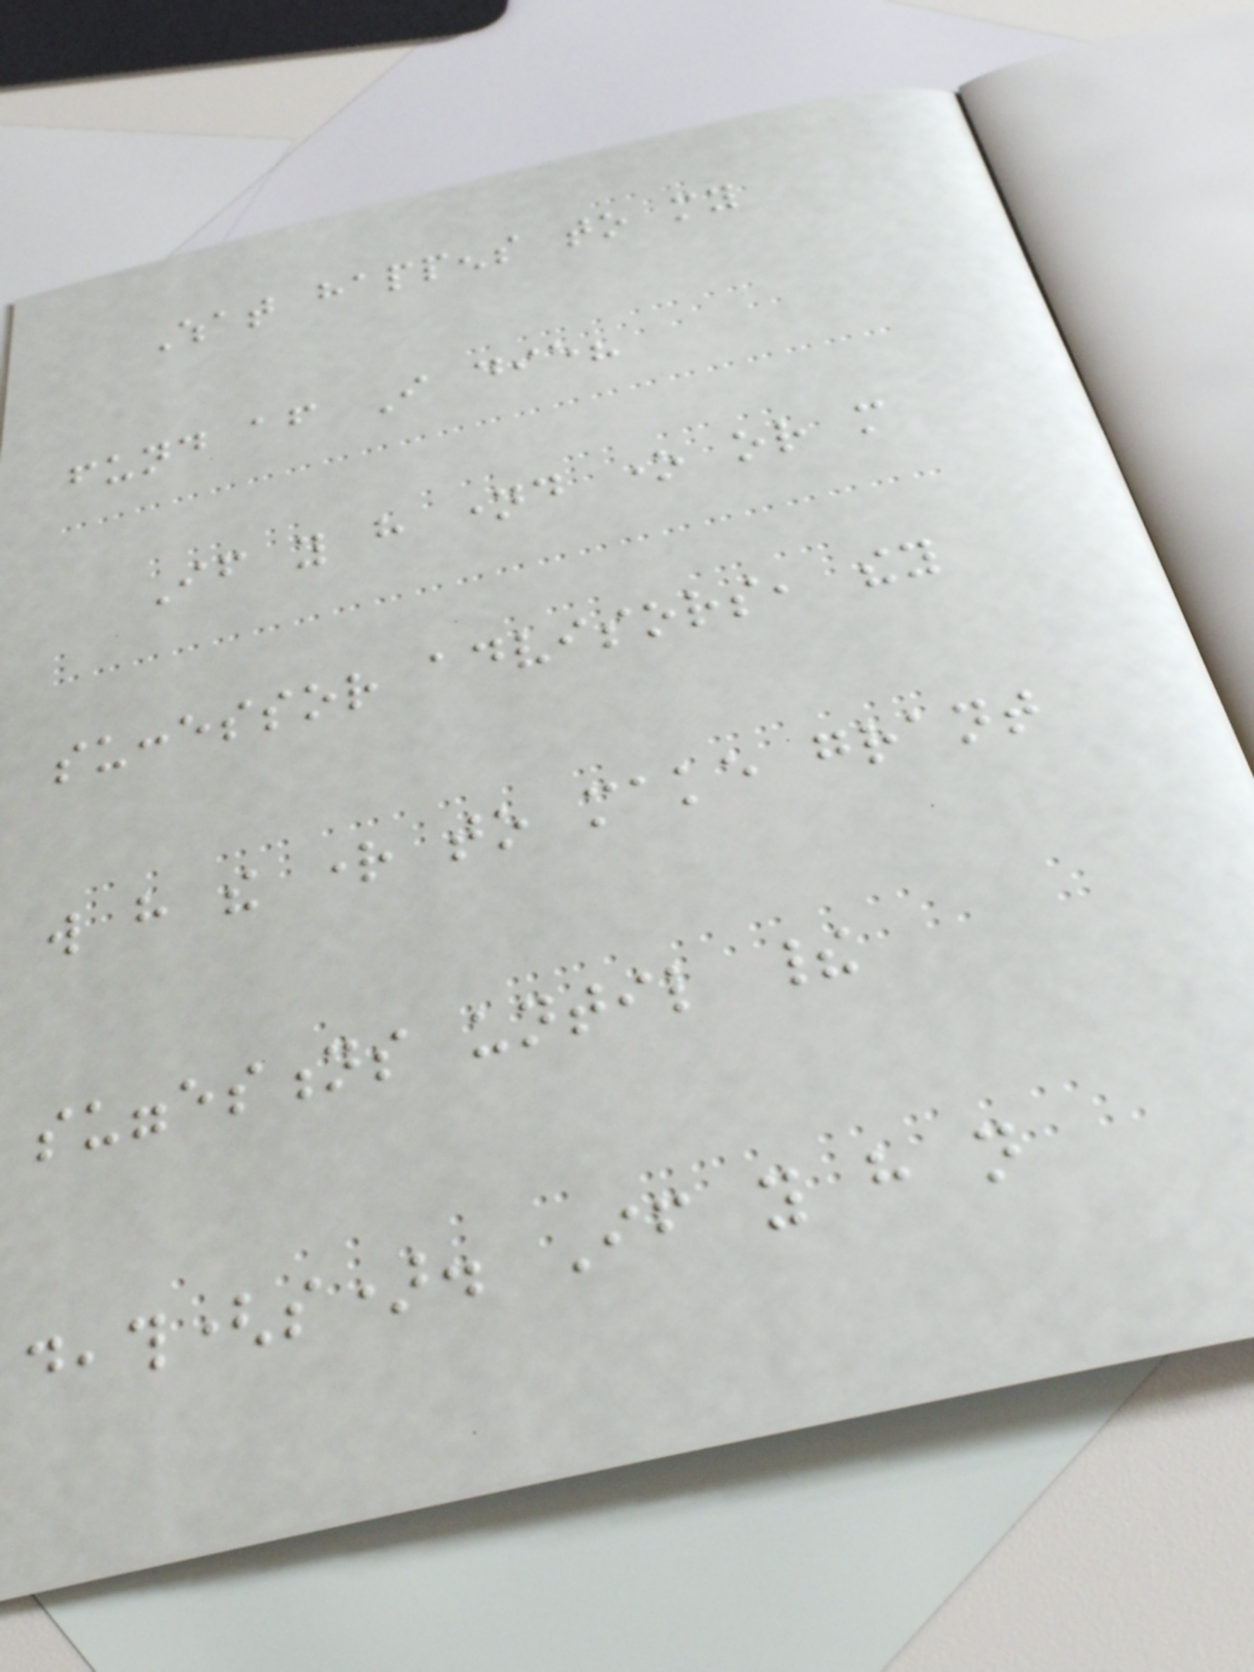What happens to my
fund after I die?
If you have named one or more
successor advisors, they
will have the right to make grant
suggestions until their
death(s). If you have not
